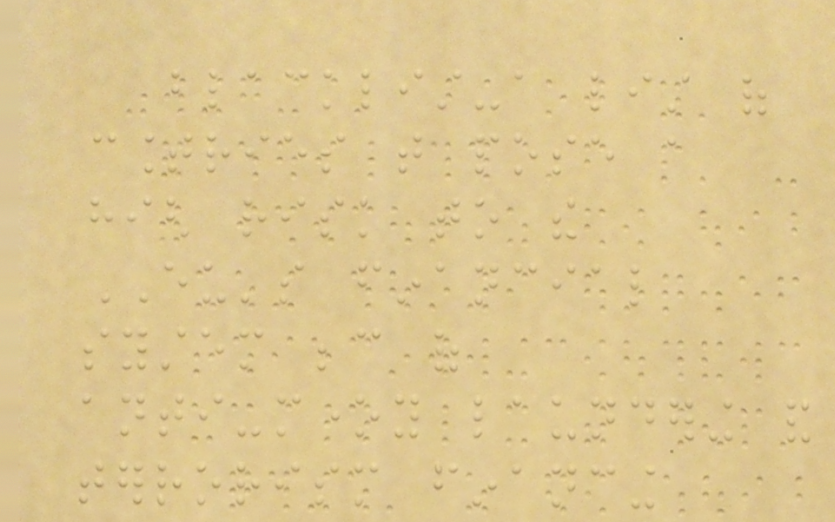blacklist-a list of
countries that pose a
high risk to the
EU's financial
system because of
anti-money laundering and
terrorism financing
